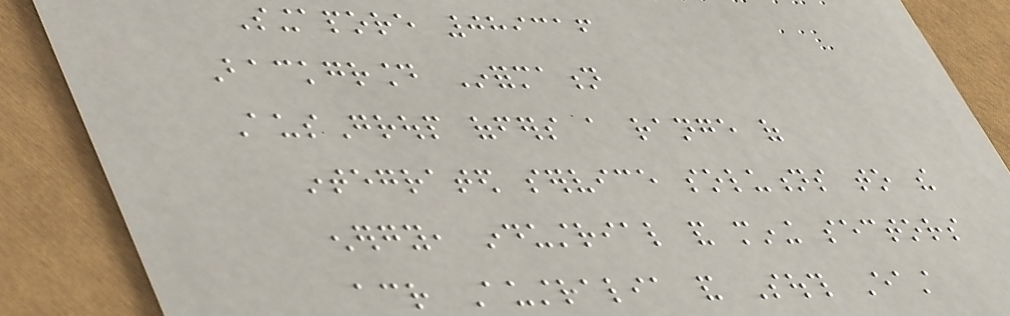Singapore 089316
Background Information
AusGroup offers a range of
integrated service solutions to the
energy, industrial and mining sectors
across Australia and South East
